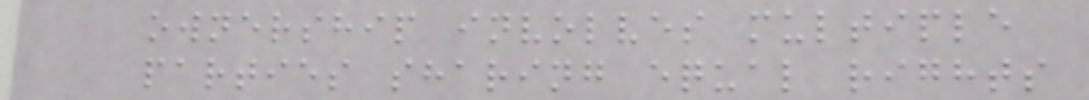ownership involves multiple
parties sharing equal rights
